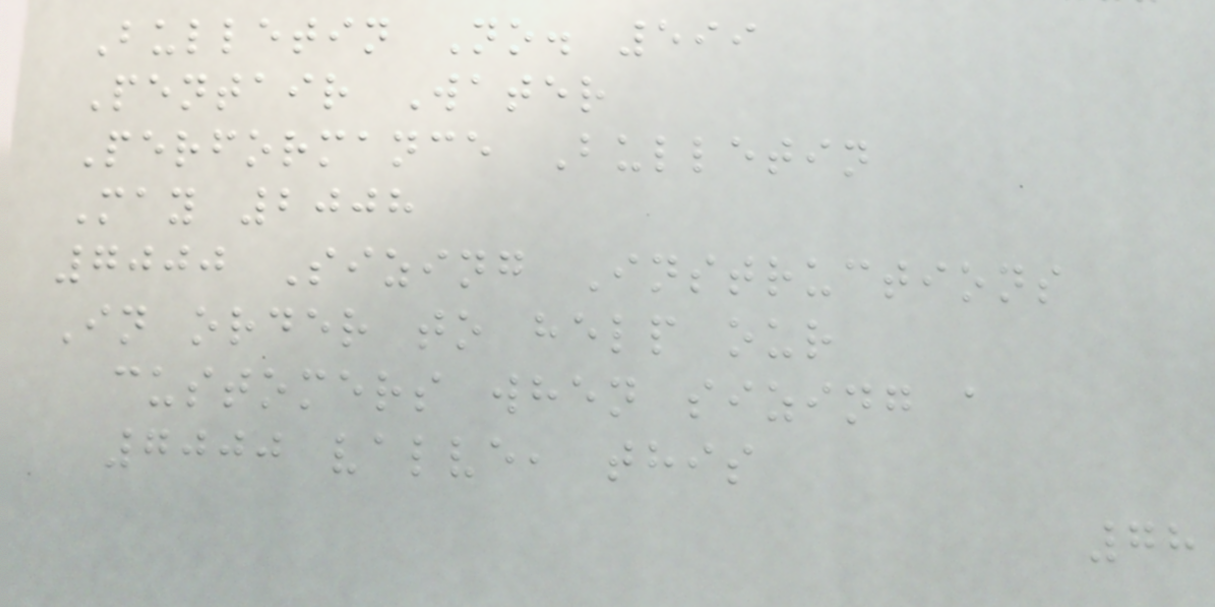Bulletin No. 599
Pentair Water
Performance Bulletin
May 2008
7000 Sizing Instructions
In order to help our
customers when sizing a
7000 valve, this
78
